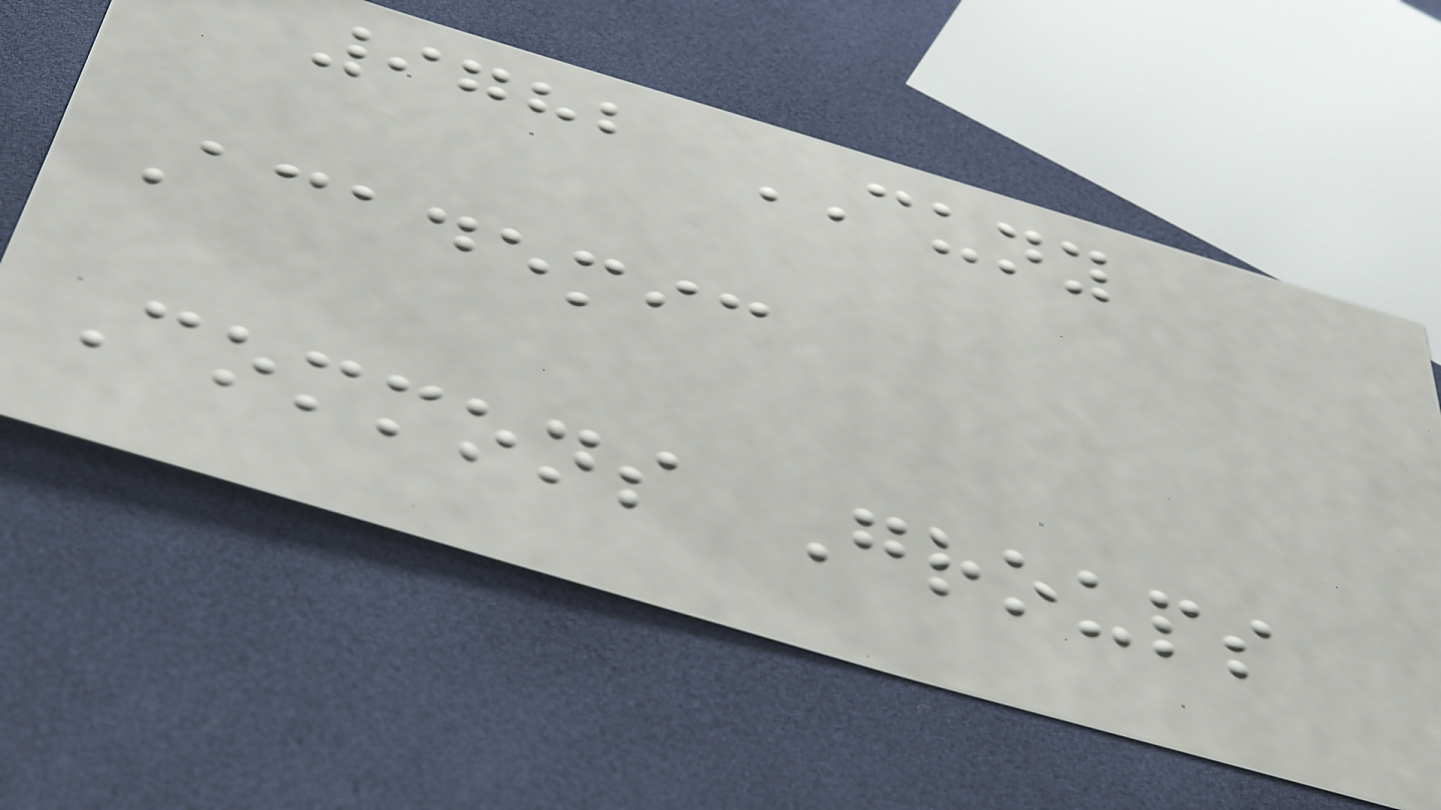9782 CUNY
Academic
Commons Groups
